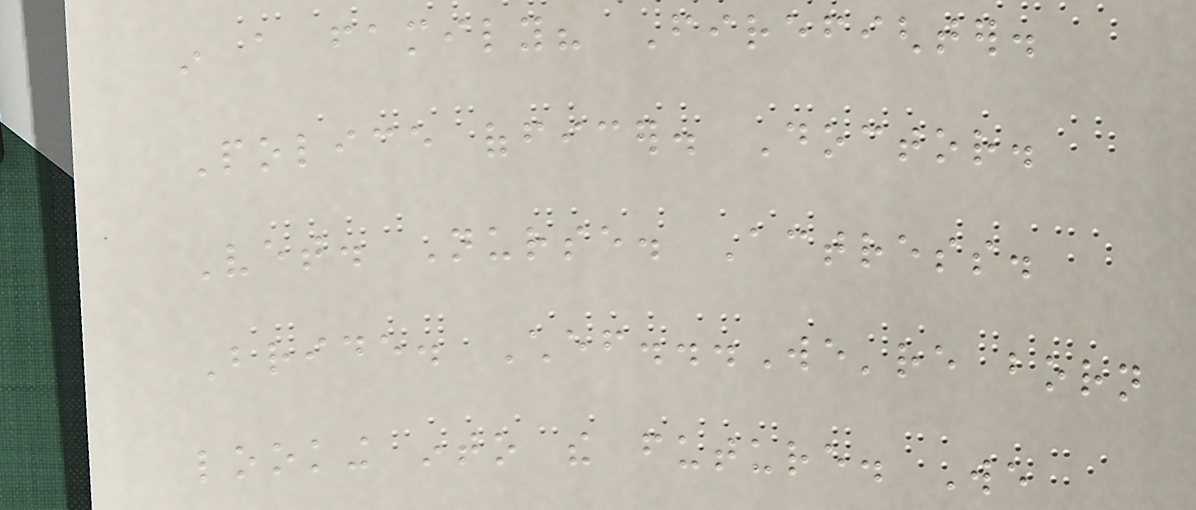in a family? Firefighter.
Police officer. Doctor.
Vet. Nurse. Actress.
Bride. Chef...We're born
looking into the future. We
